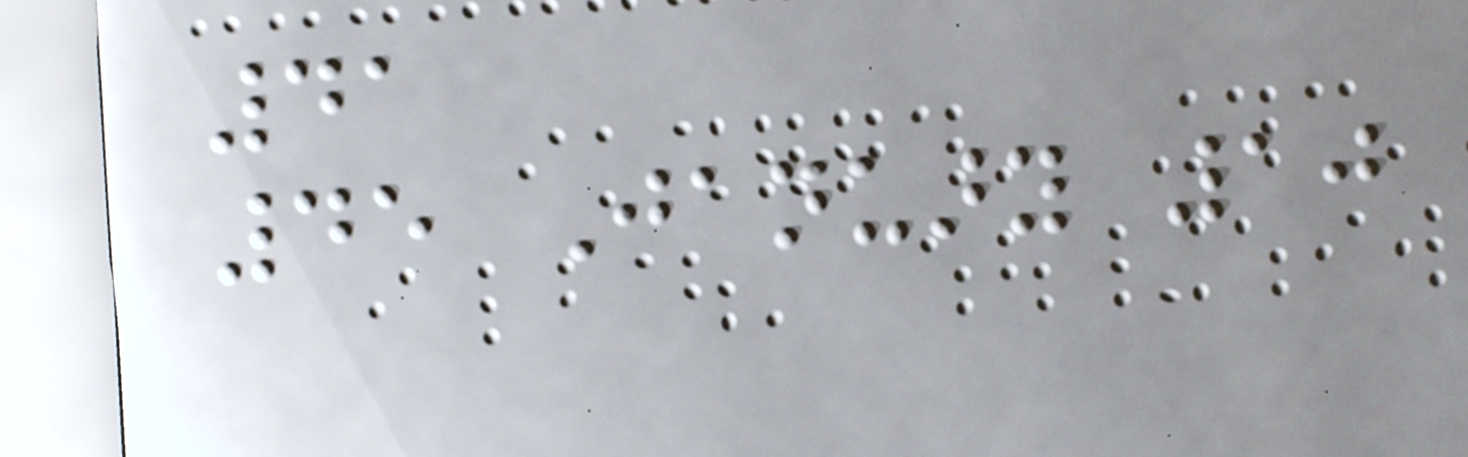41
45 January 10
